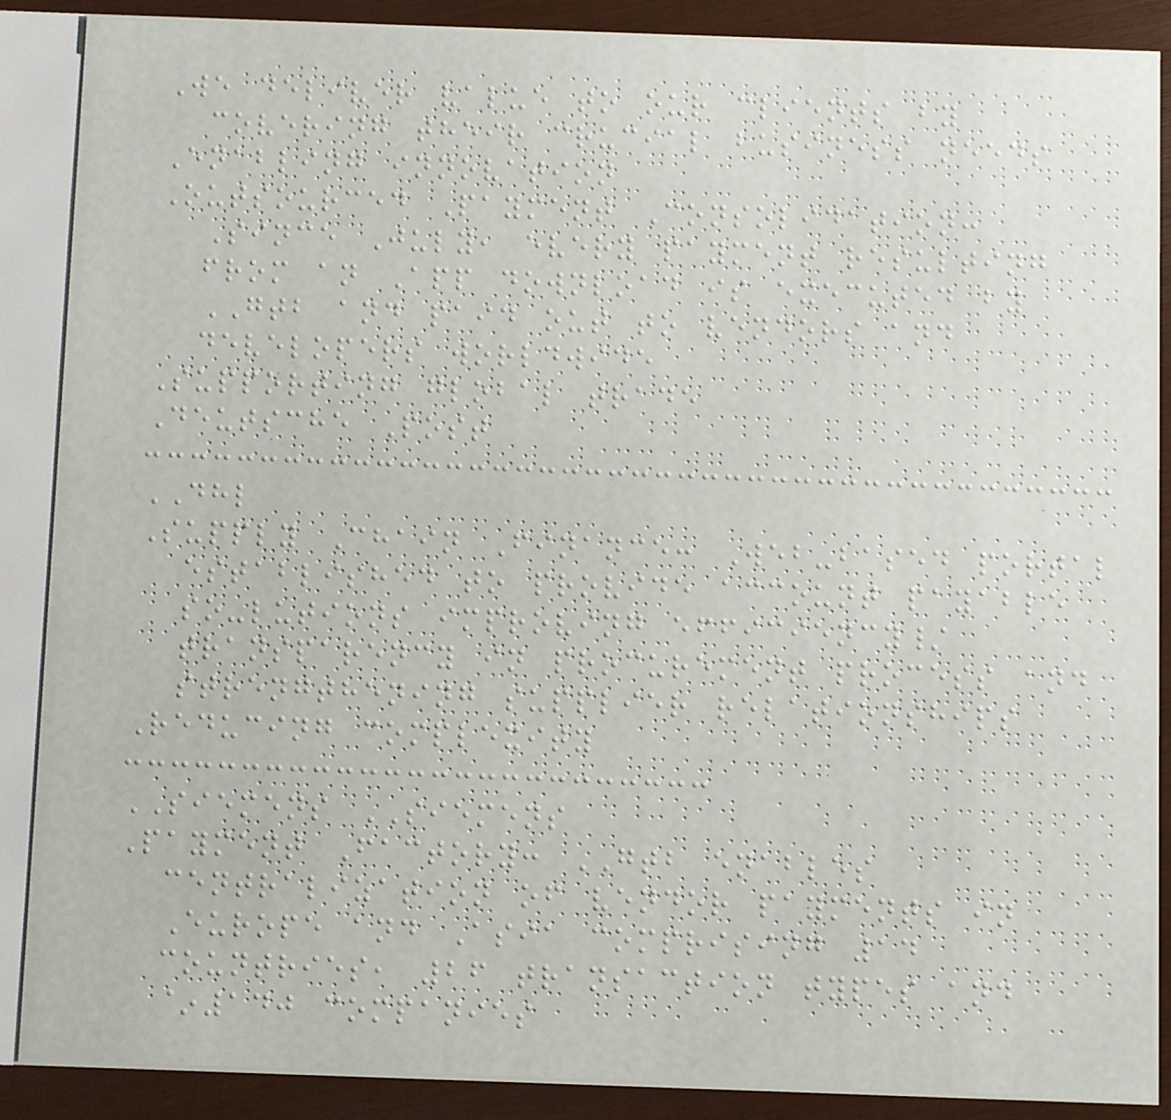We deliver value to our clients by
covering their crucial business needs
Enabling innovation
Outsourced Payment Consolidation:
Since July, every payment resulting
from an App download is executed by
GTB and paid out to vendors and
developers worldwide
Supporting global trade
Deutsche Post
DHL
Supply Chain Finance: Web-based portal
established to provide account payable
so-lutions improving efficiency/
transparency in procurement process and
strengthening supplier relationships
Reducing complexity
SIEMENS SIEMENS
Payment Factory: GTB enables
centralization of vendor payments in
Europe and Asia comprising 14
countries, 26 transaction types and
~140 companies
